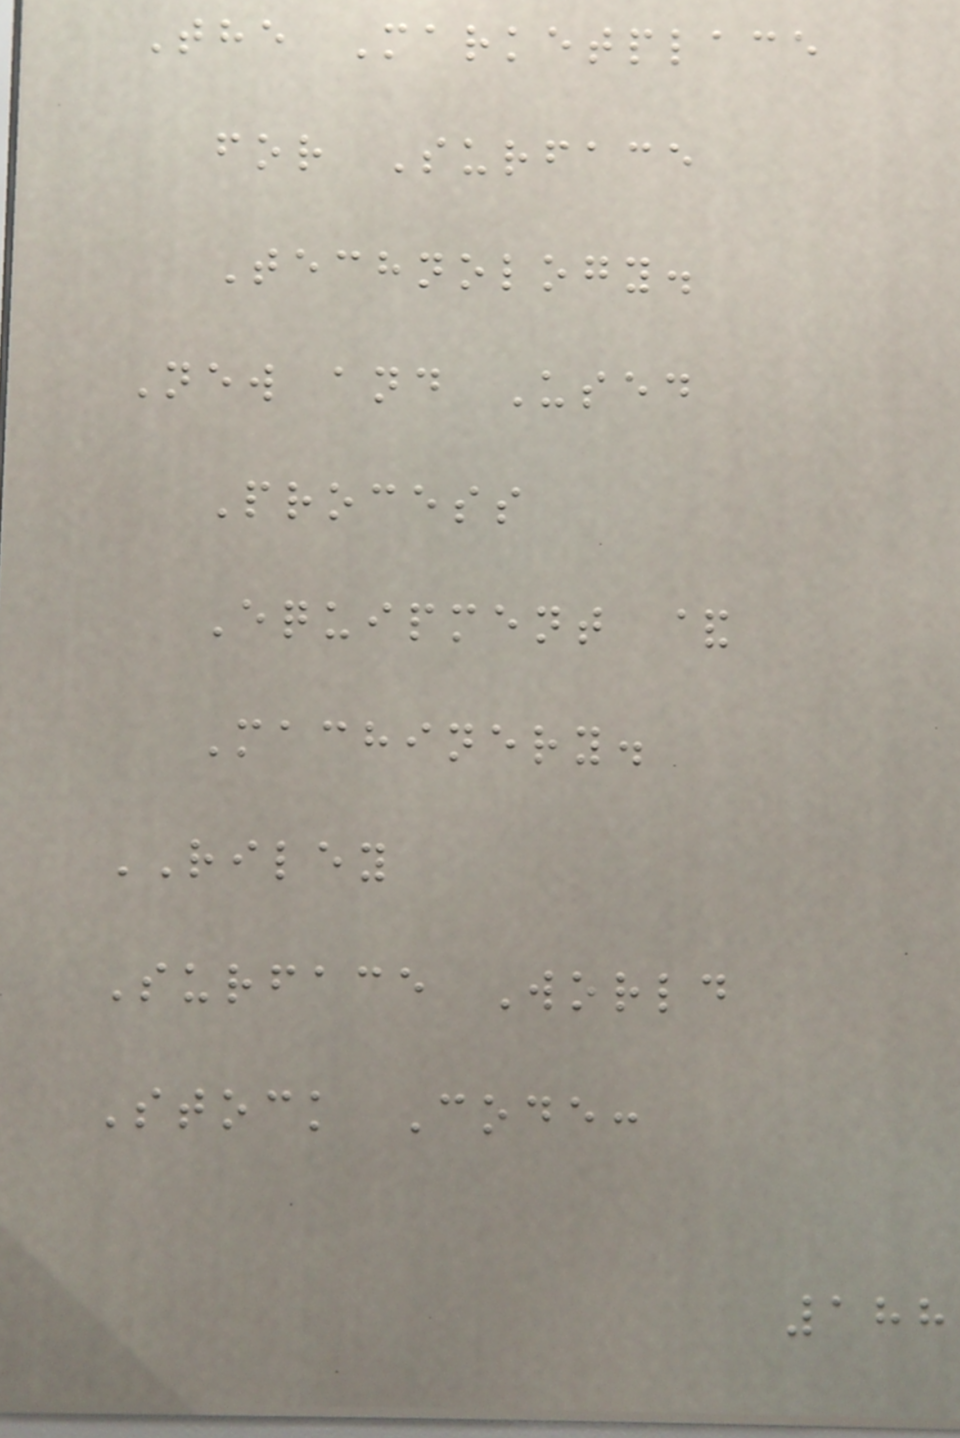The Marketplace
for Surface
Technology.
New and Used
Process
Equipment &
Machinery.
RILEY
Surface World
Stock Code:
188
